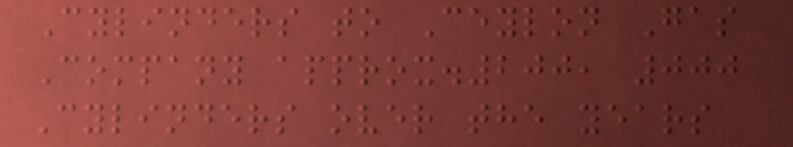Cylinders to Ceylon Gas
Company approx.200, 000
Cylinders over the years
